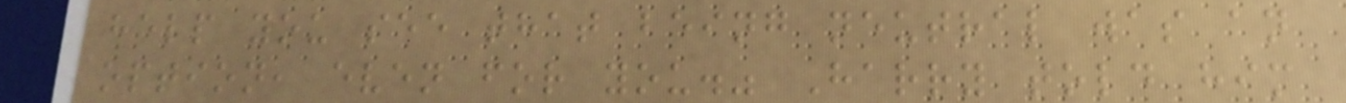help you see that being neutral was an
option, even for you." Harry told him
